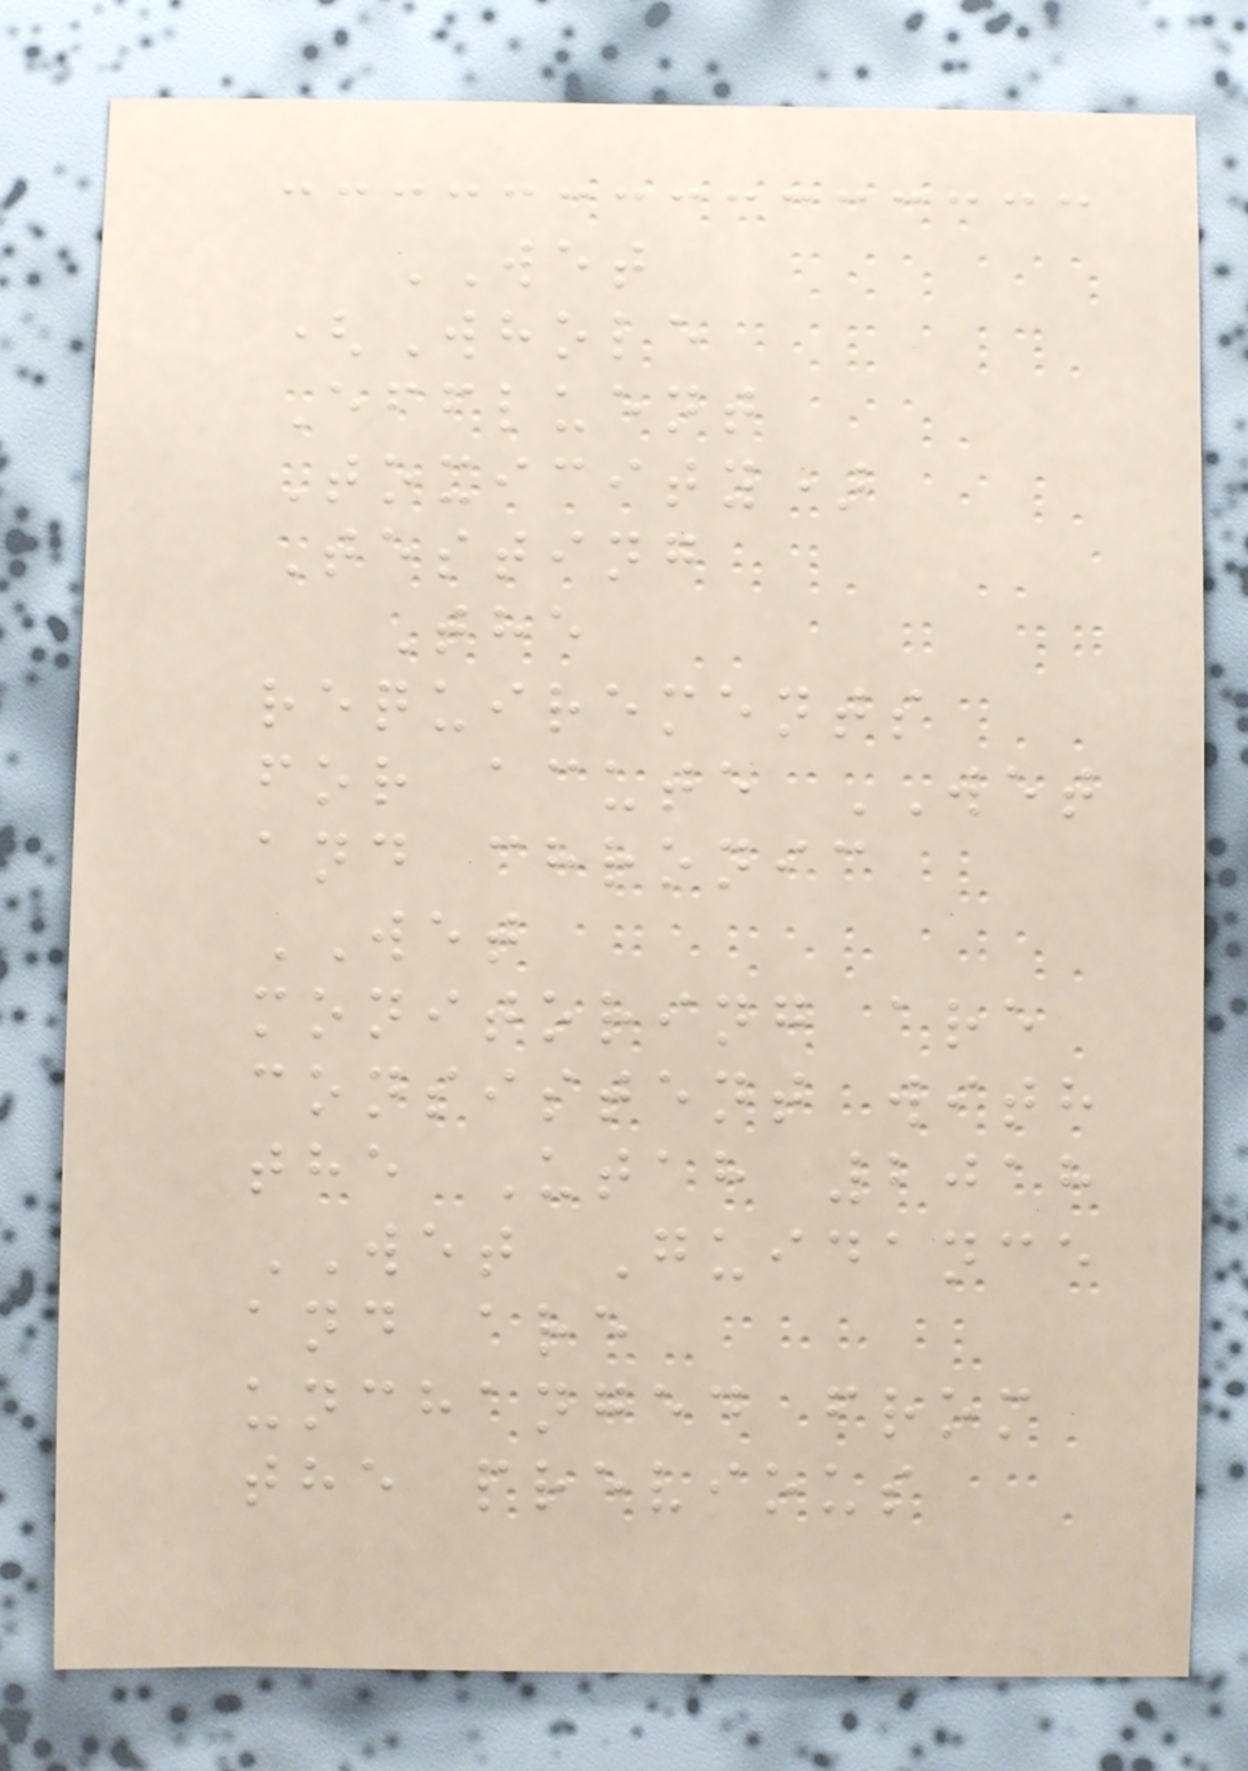WET
(Whole
Effluent
Toxicity)
Testing
The
requirements
for acute WET
and chronic
WET
monitoring are
consistent with
the Utah 2018
WET Guidance
and are
unchanged from
the previous
